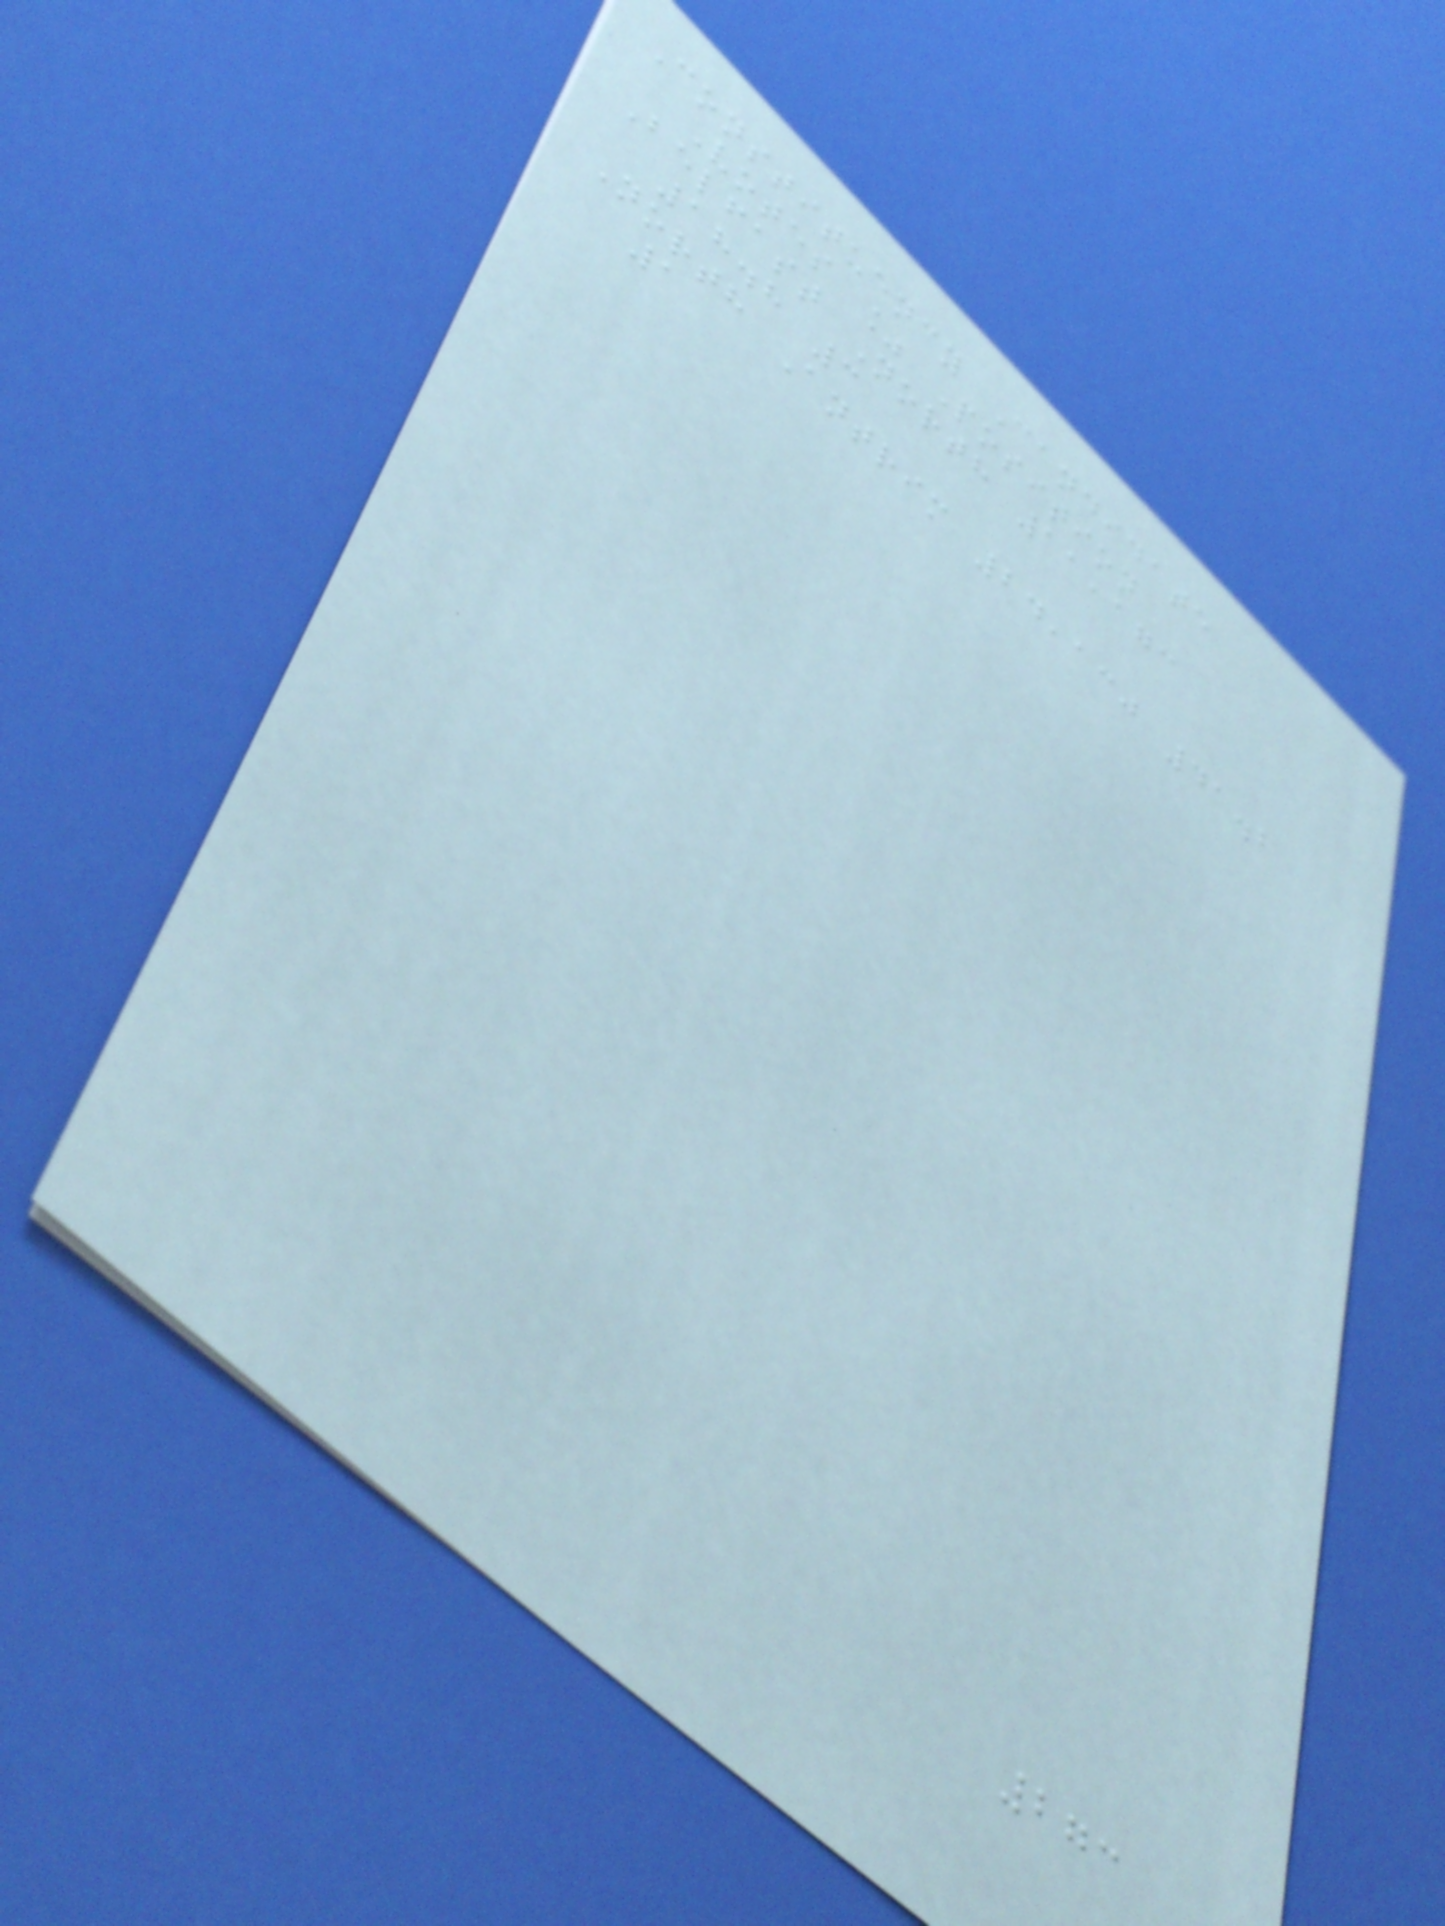Constituency Candidate
Votes % Position
Belfast North 11,173
18.8 3
North Antrim 24,130 41.2
1
273
